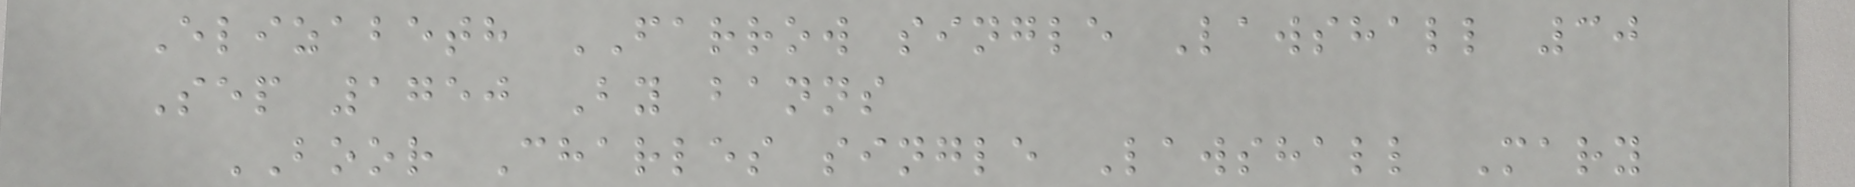Elizabeth FARROW single Lawshall 30
Sep 1750 By banns
BOOR Charles single Lawshall Mary
